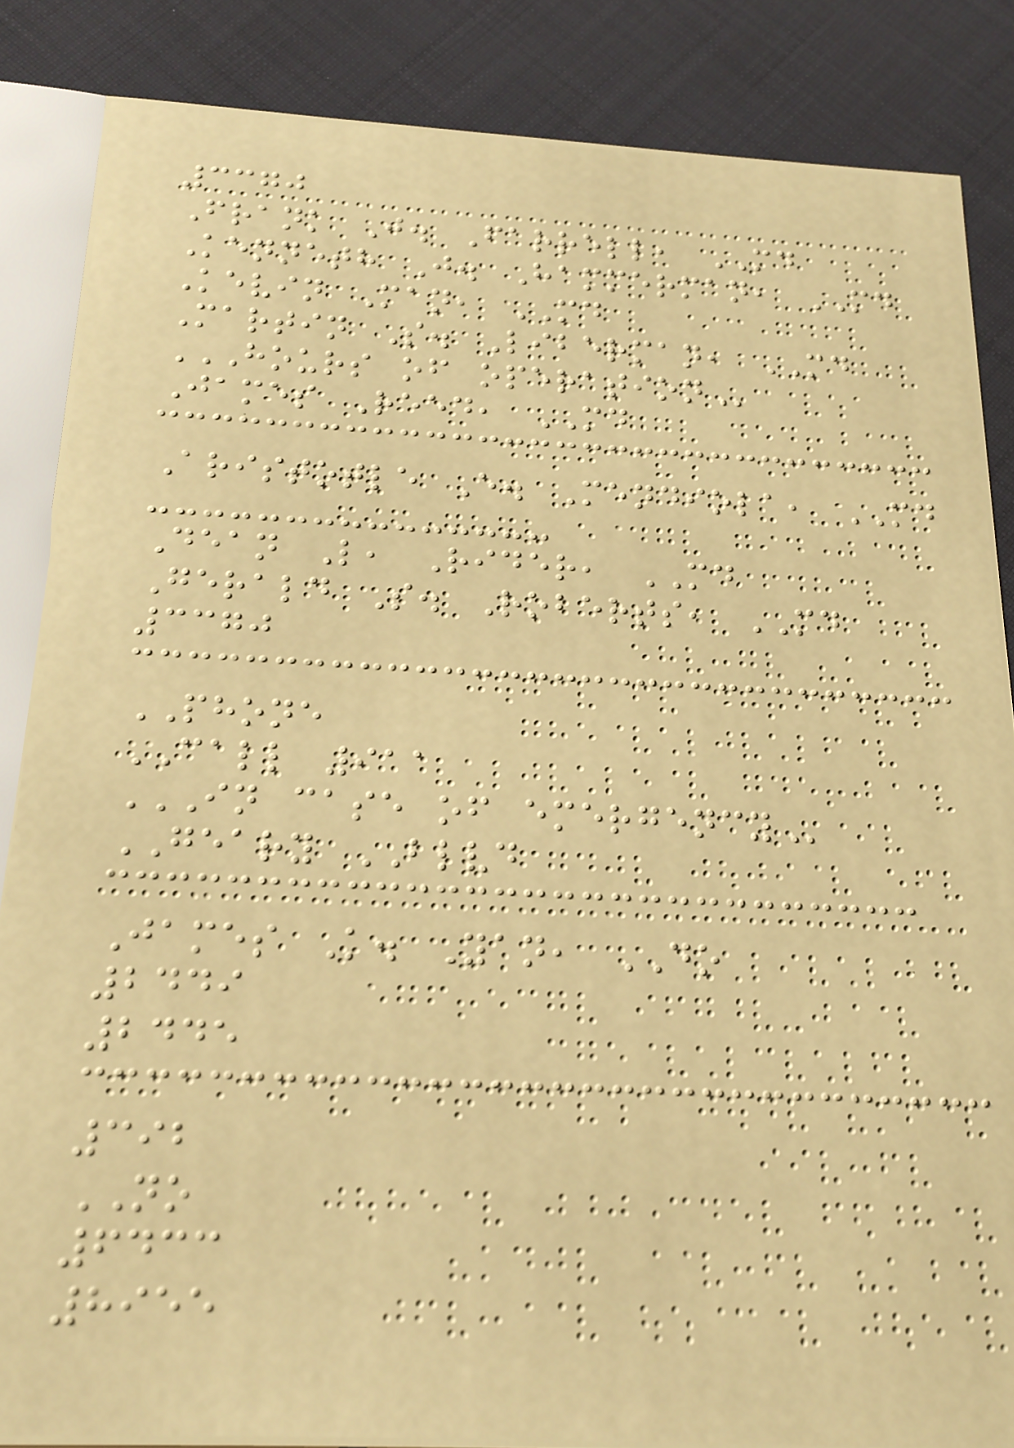3370
Frank J. Farrell, MD
Kenneth J. Hammerman, MD
Kevin Man, MD
Martin S. Liberman, MD
HOURS OF OPERATION
James Reed, MD
Aristotle E. Mendiola, MD
Dean L, Rider, MD
Gerald S. Roberts, MD
3370
PHONE
CALL 911
IN CASE OF EMERGENCY
GEARY BLVD
James K. Yan, DO
2449
2445
392
NO
6433
8955
